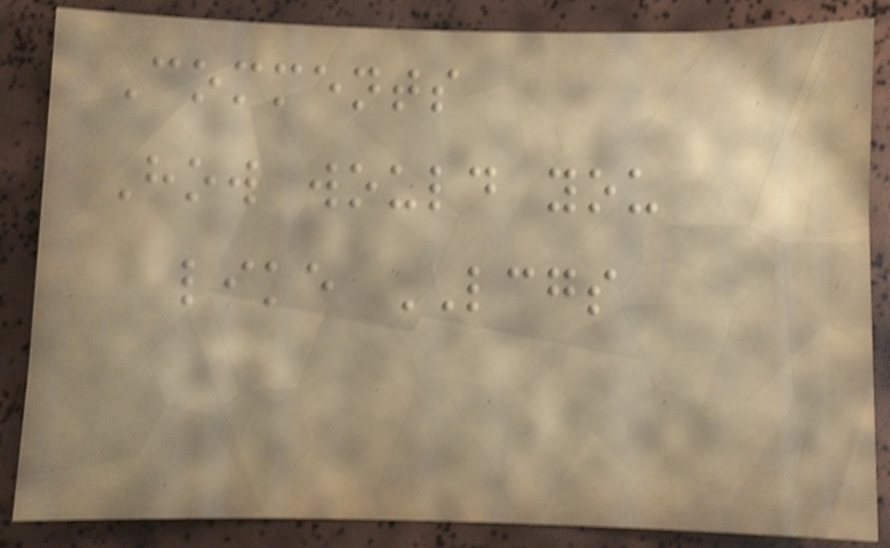Comments
How would you
like LCGS
